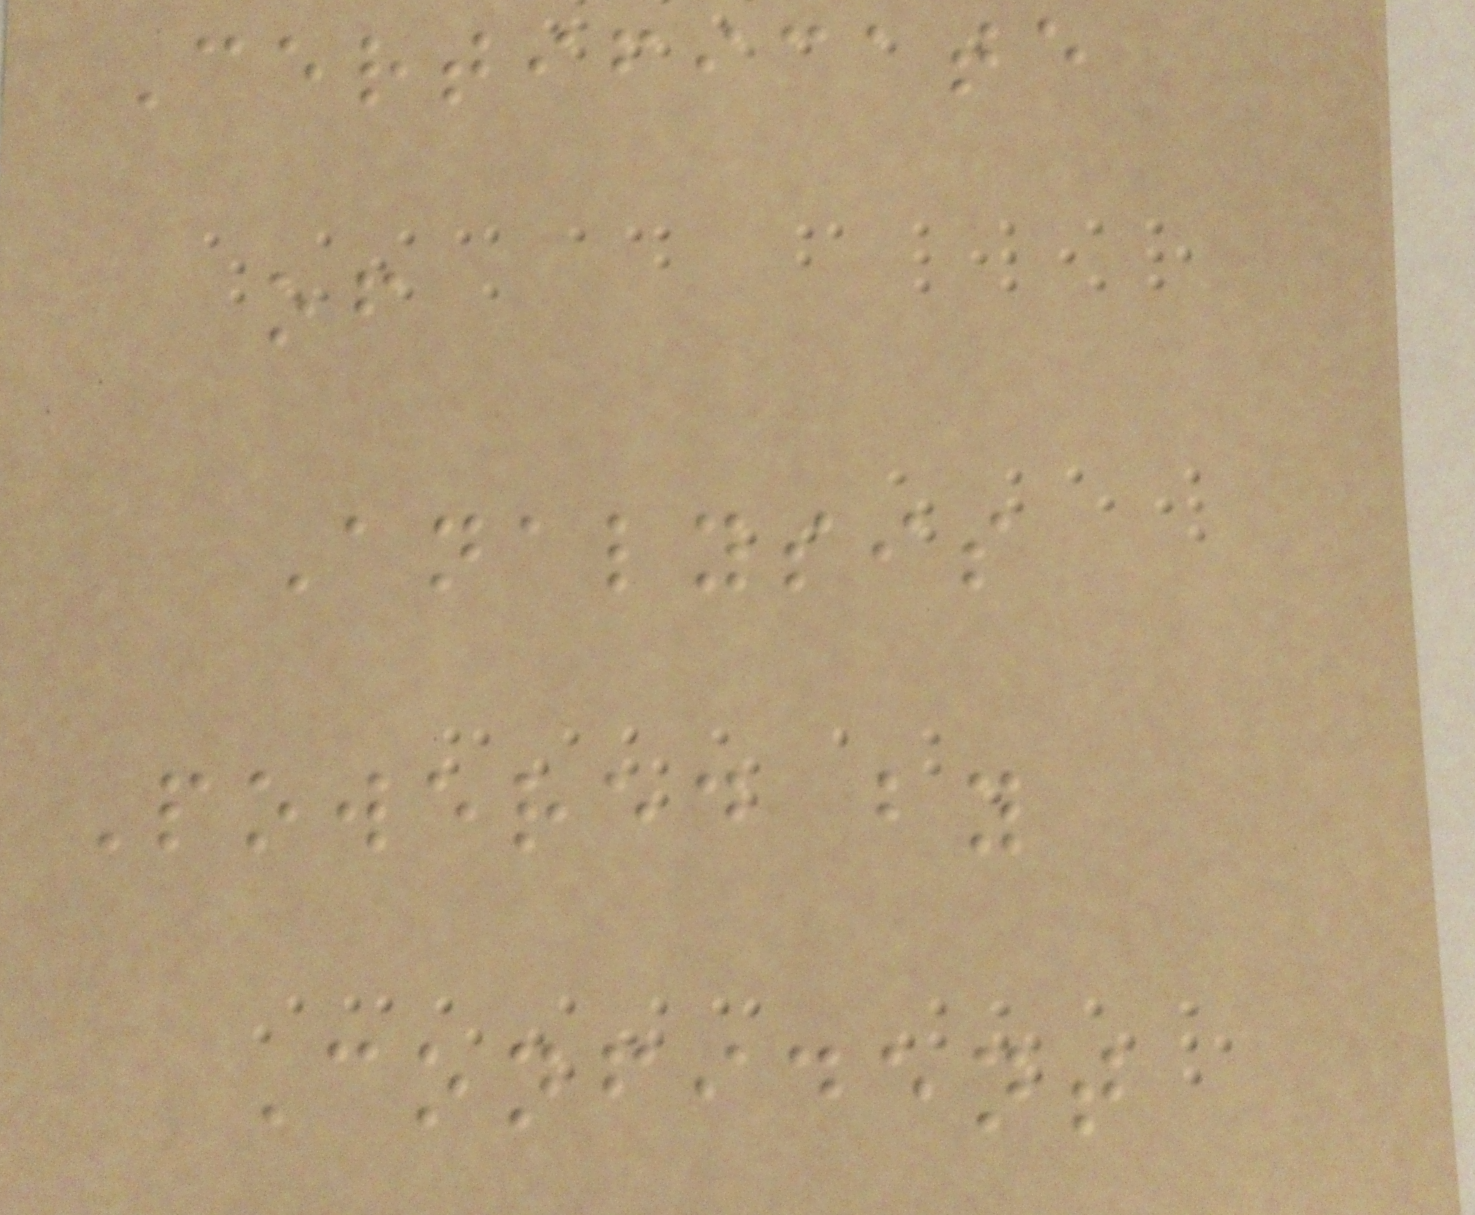Certificate
of
Analysis
Powered by
Confident
